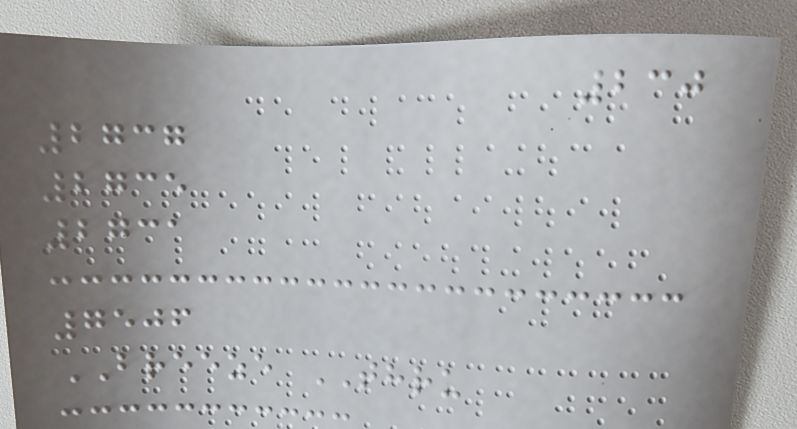230
2737
2735
2731
7506
BREEZE THRU
